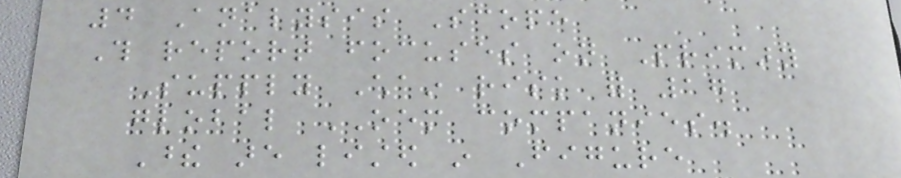4 Analysis Scope
This report focuses on Primary
Supply Chain risk for 17
global OEM companies.
These are listed in Figure
